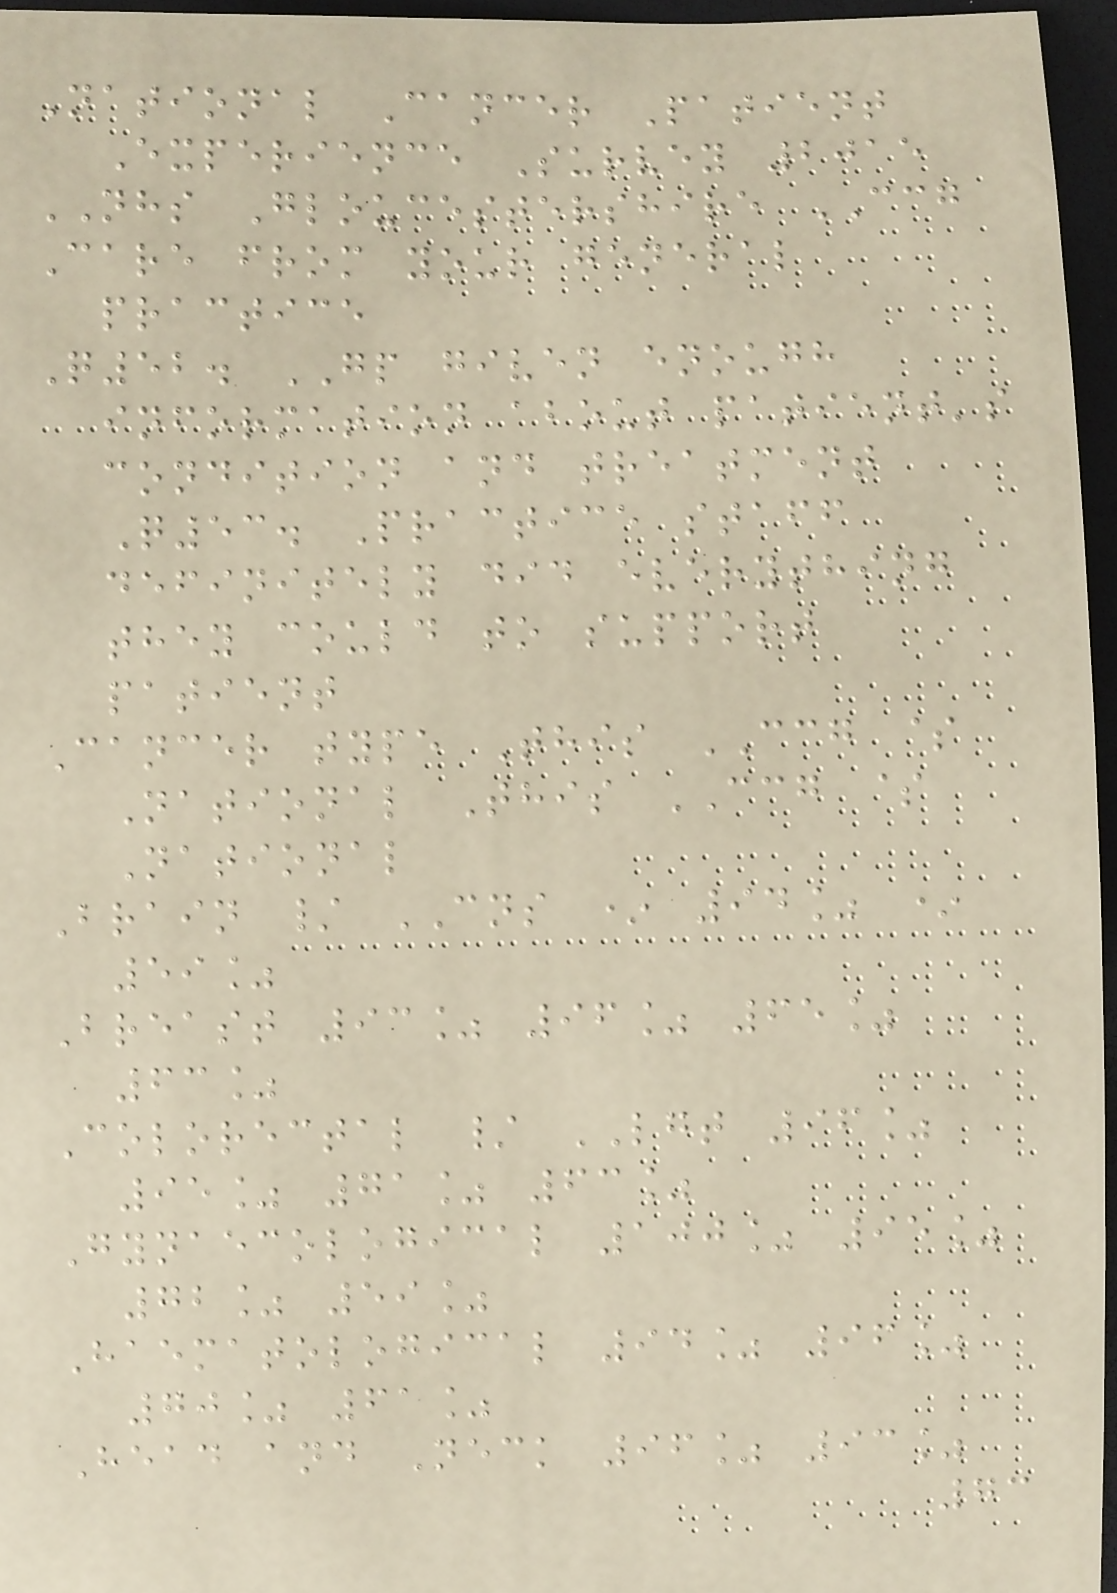National Cancer Patient
Experience Survey 2015
NHS Gloucestershire CCG
Care from your general
practice
Q52. GP given enough
information about patient's
condition and treatment
Q53. Practice staff
definitely did everything
they could to support
patient
Cancer type This CCG $
National This CCG $
National
Brain / CNS * 94% *
59%
Breast 93% 96% 65%
63%
Colorectal / LGT 96%
95% 71% 63%
Gynaecological 100% 95%
72% 59%
Haematological 94% 96%
70% 61%
Head and Neck 96% 93%
73
